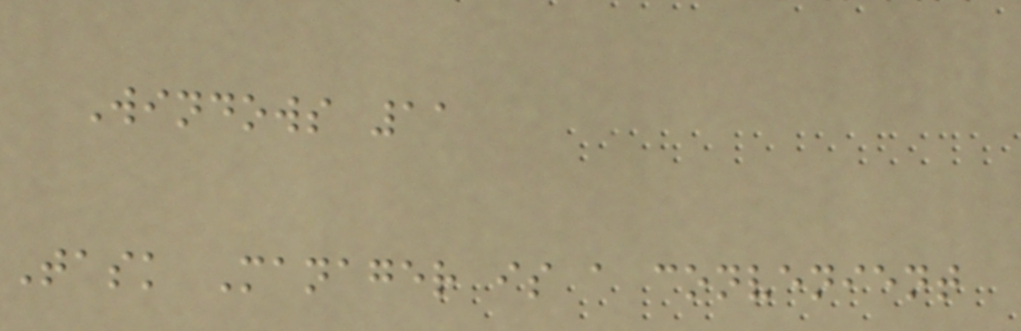Windows 11
Task Manager is a convenient
